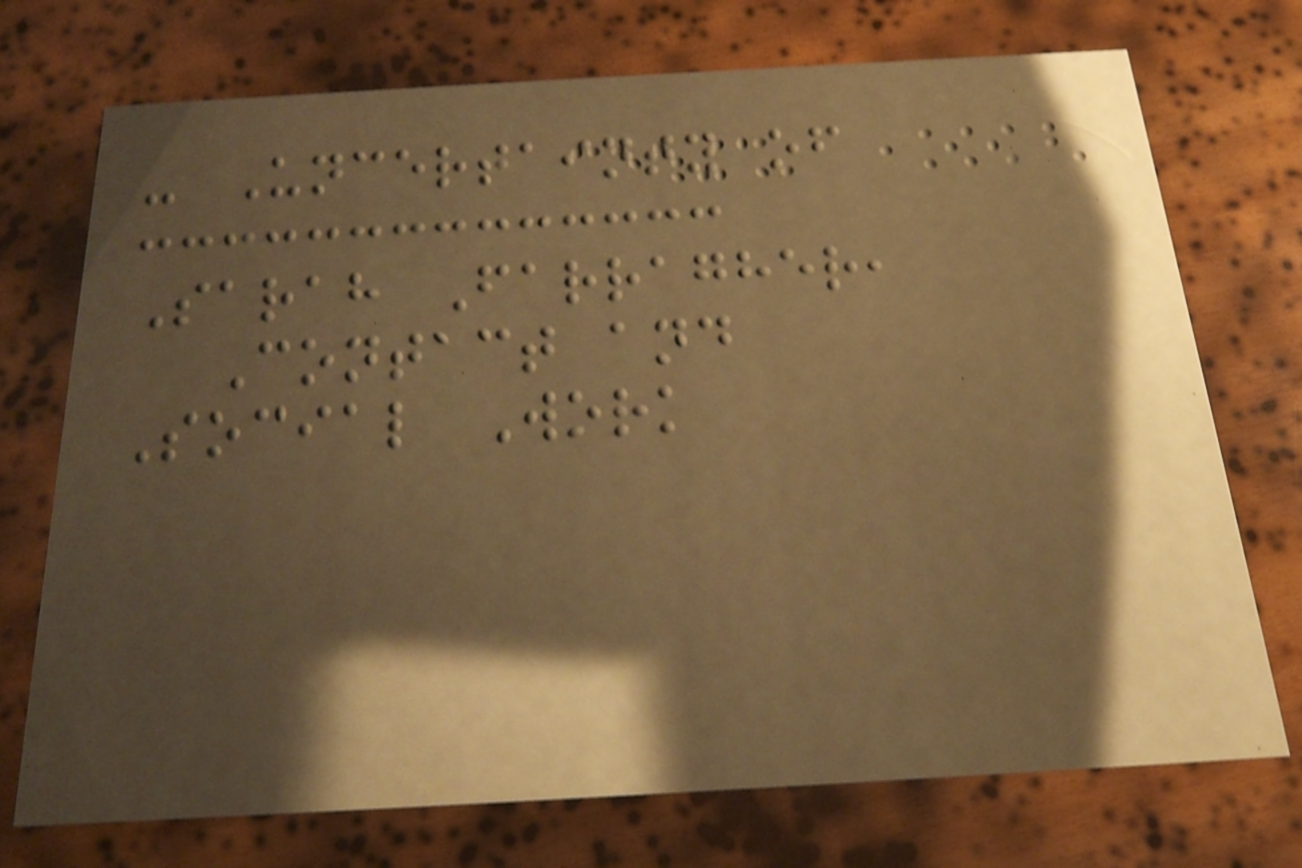- Uncertainty of
Sarah Farragher,
Contact and
Social Work
